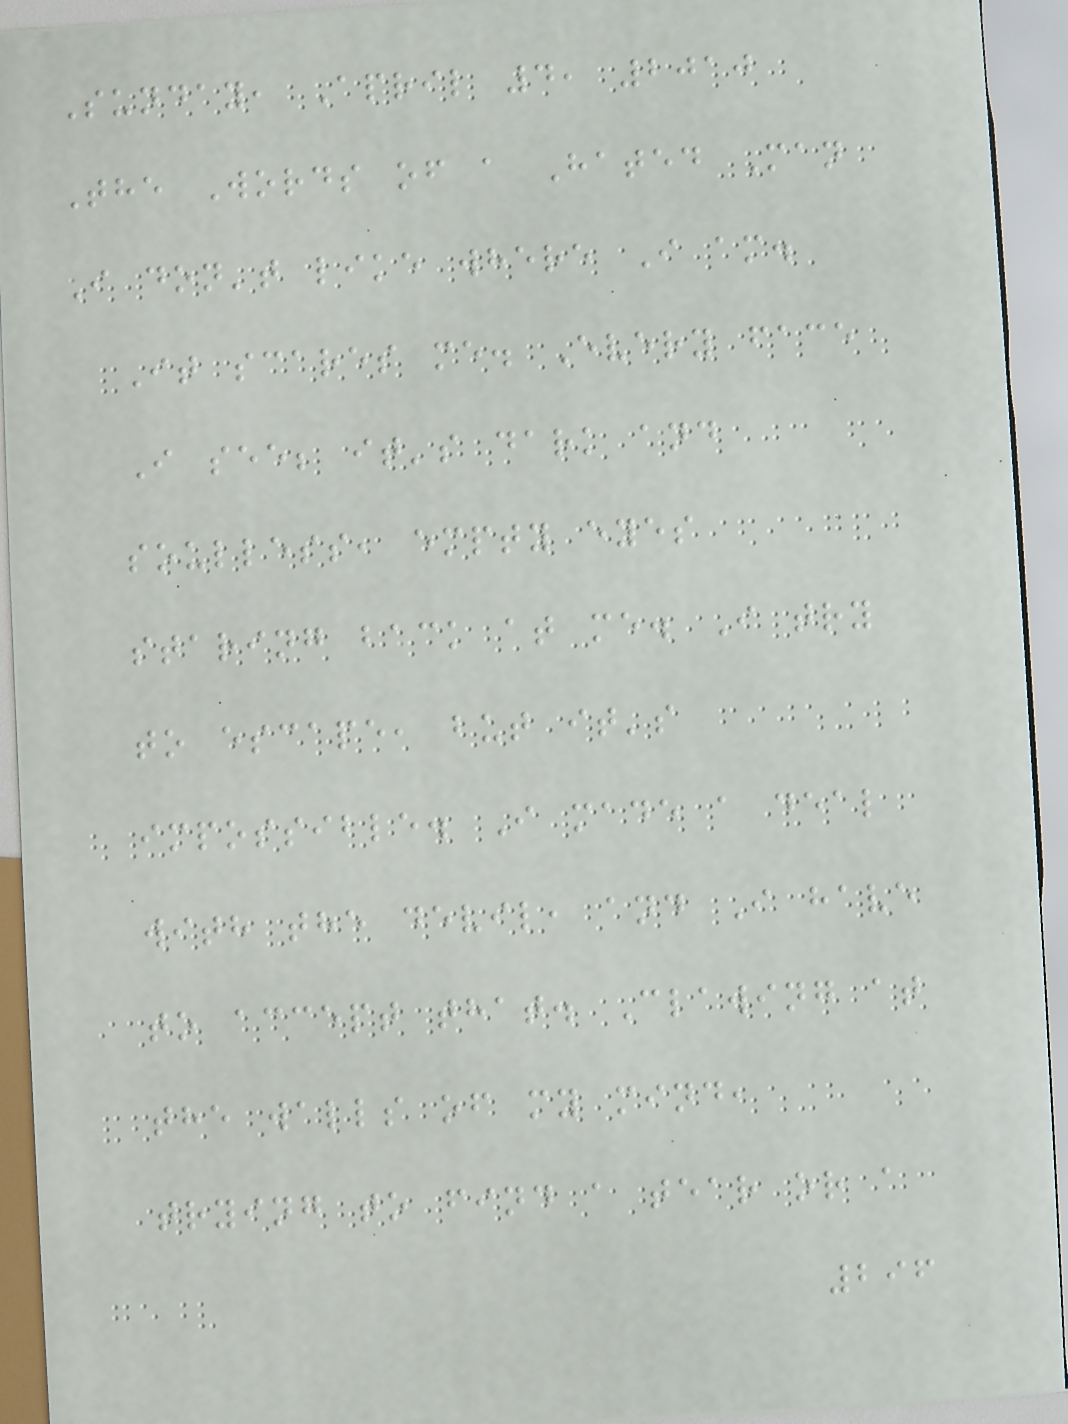Sunday, April 4, 2010
The Words of a Hated Man
I don't like where I am.
It scares me. Every face
I see; it's dark and
soulless, empty eyes
staring back at me. I try
to escape, but it's
impossible. I made a deal
with the devil, and I have
to accept that. Clawing at
the walls of my mind,
trying to find a tear or a
296
